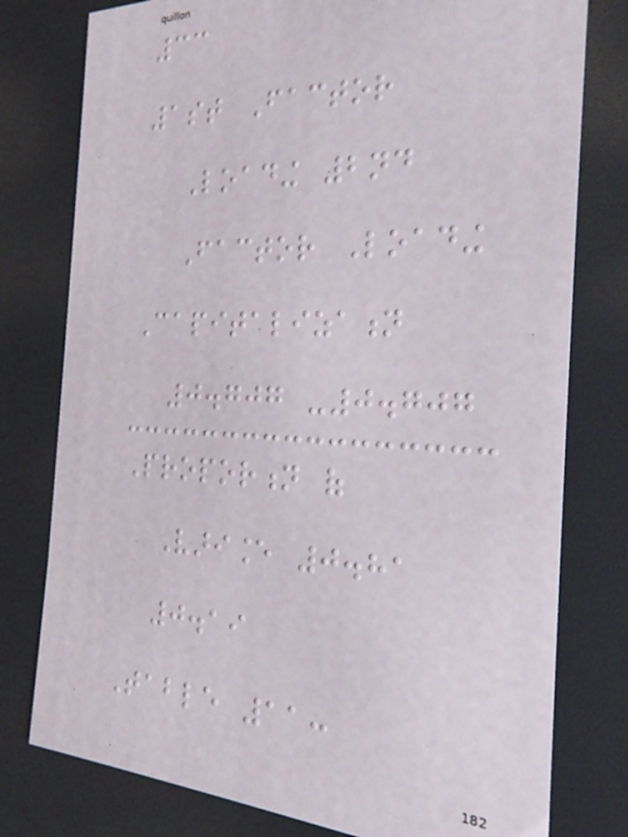33
1st Factor
Loading 2nd
Factor Loading
Capitalization
0.707 -0.707
Proportion of
Variance 0.81
0.19
Table 11:
